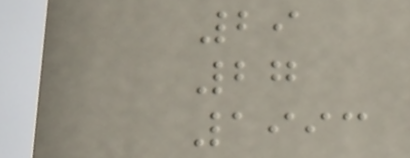29
27
1993
